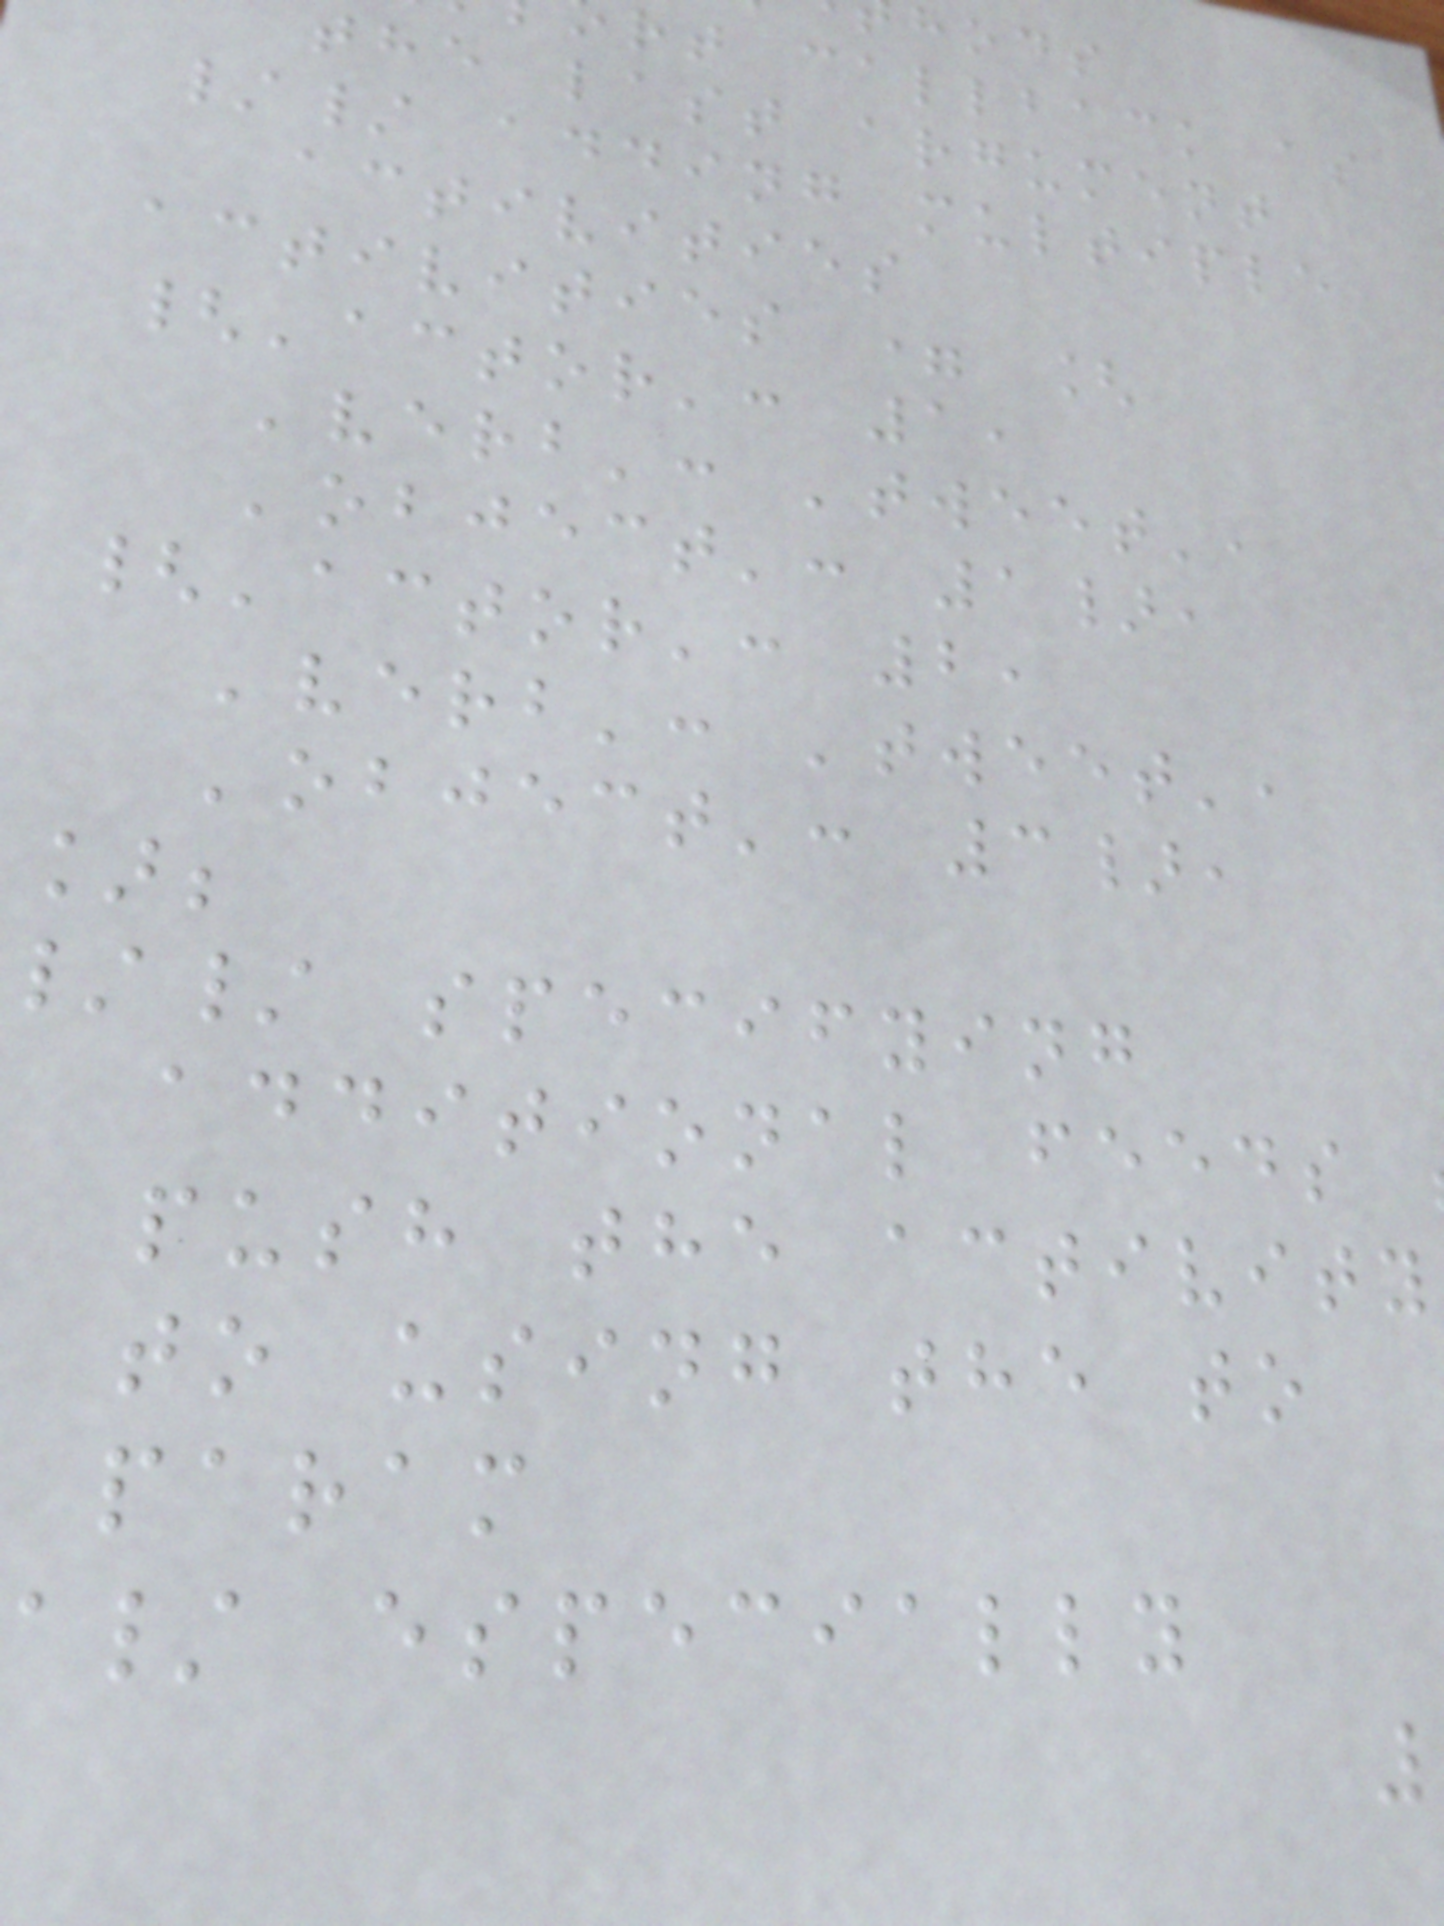hods
rt callback as
the last argument
// adding multiple
activities
activities = [
{'actor': 1,
'verb': 'tweet',
'object': 1},
{'actor': 2,
'verb': 'tweet',
'object': 3},
];
/ specifying
additional feeds
push the activity
to using the to
param
/ especially
